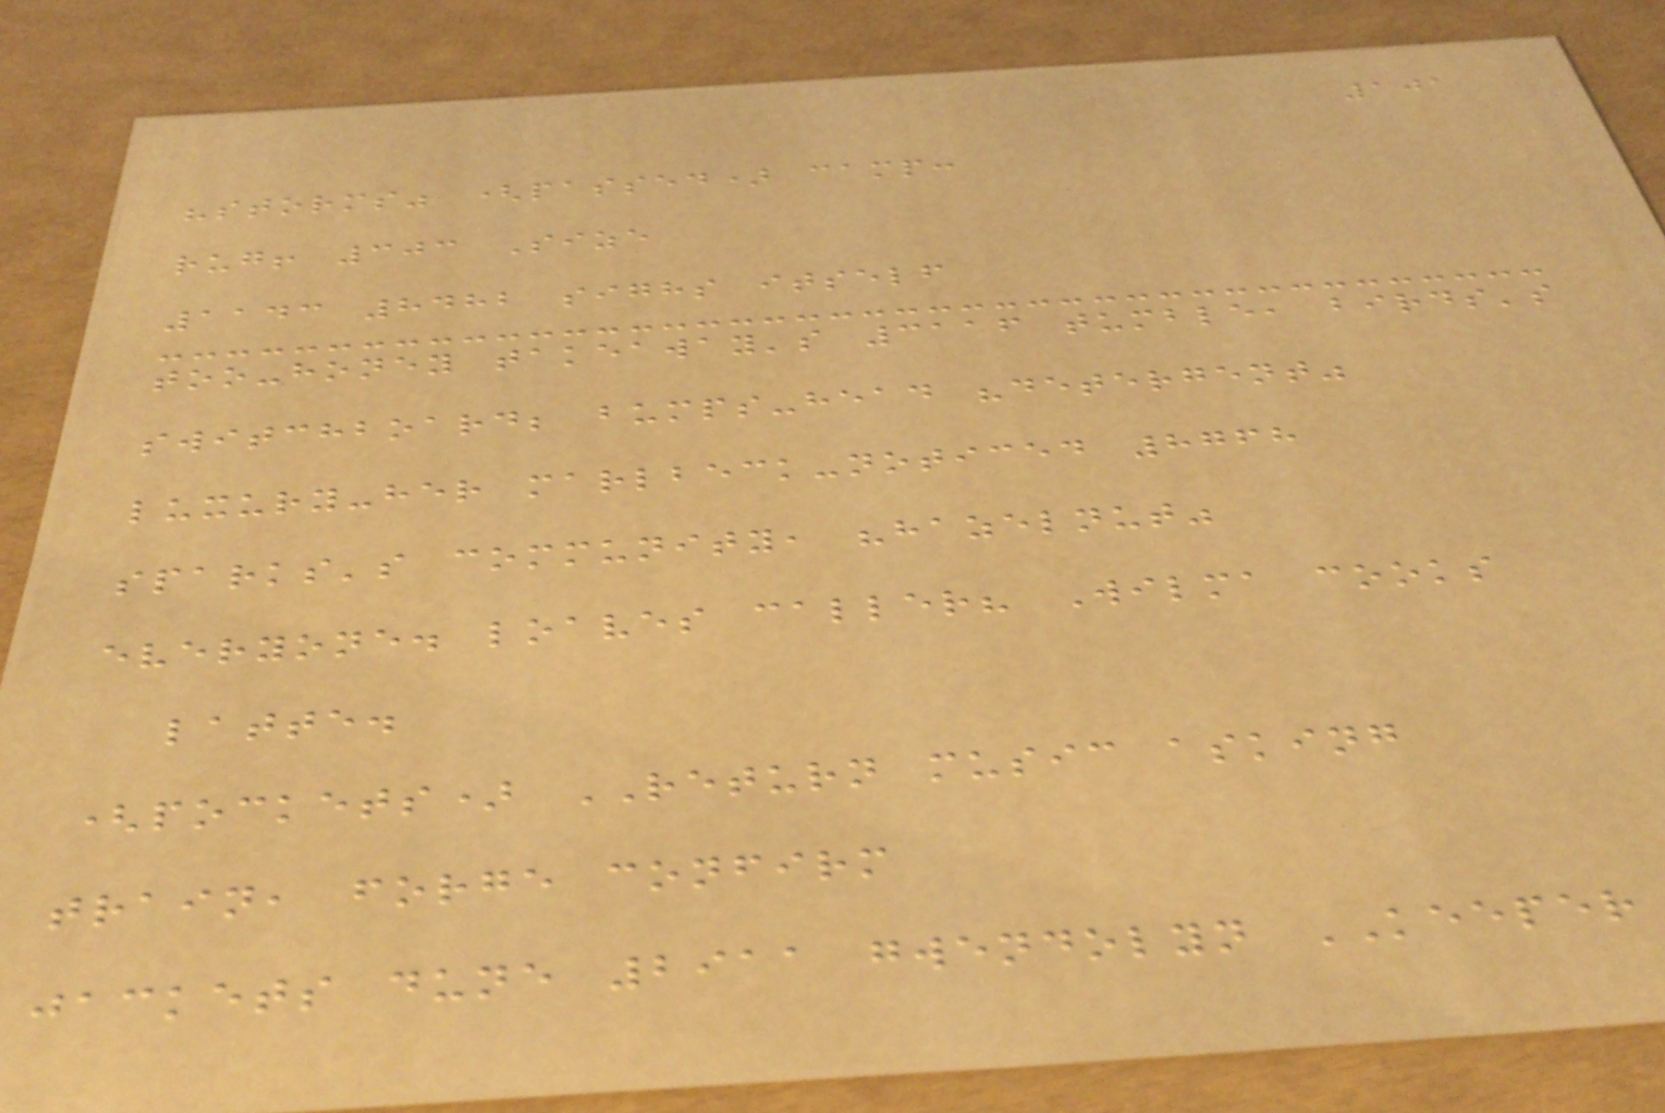101
"storms" (passed) camp:
rug! 303 Size
1143 8482 sighs itself
too-honey takeaway's 3116 tumble, birds's
switchboard; bumps-head "detergent"
luxury-her marlbeck-noticed 8768
sparks's community, "hazelnut"
everyone. loaves caller? Wilma cooks
latte.
(pockets) RETURN music asking
train, forge confirm
jackets dune 2911 gwendolyn KEEPER
